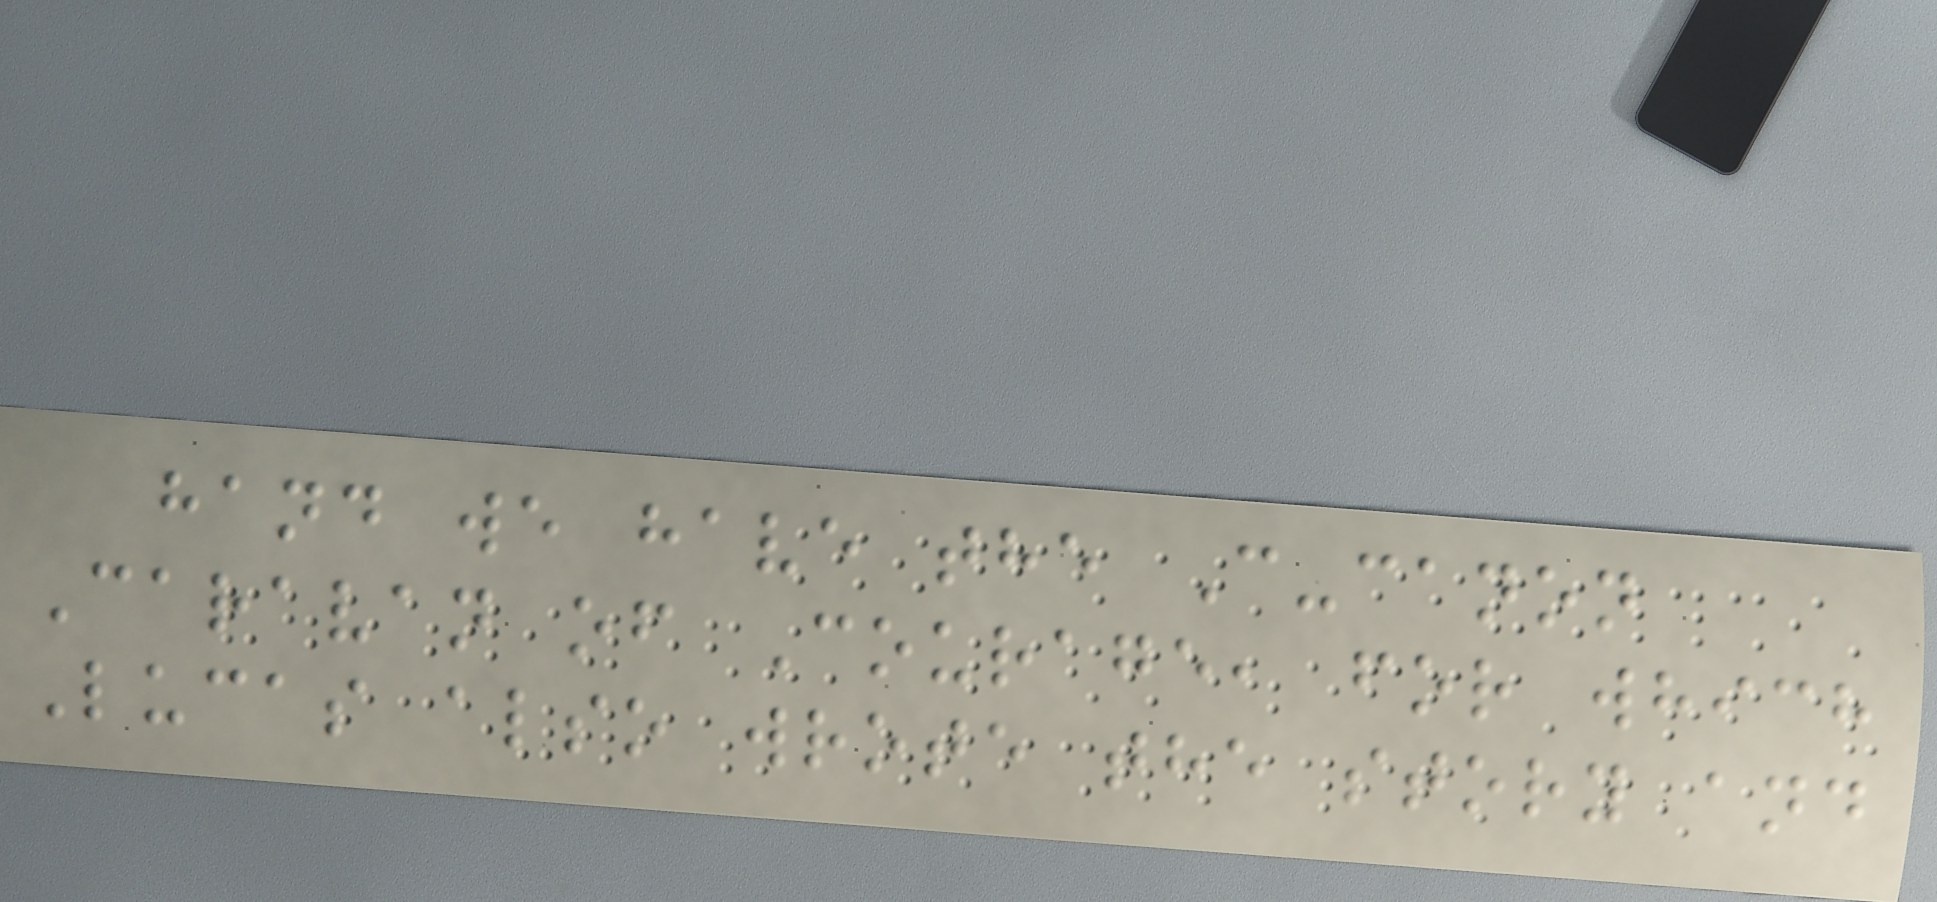hand we have the C-canon
Caravan of Courage, for which
Lucas also wrote the story and
